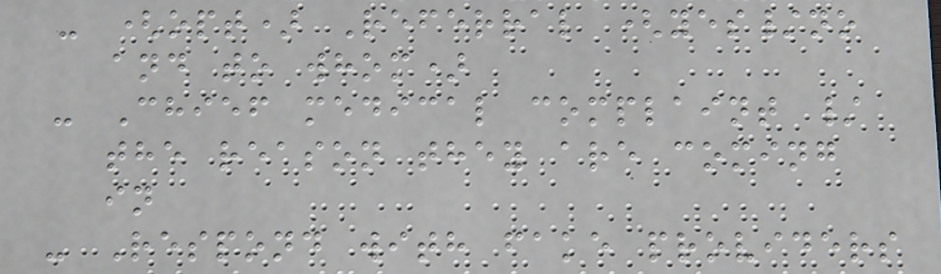- (opt) Referral (yes/no
and to whom)
- Chief medical complaint /
the reason they are coming
in
- Respond with fake providers
